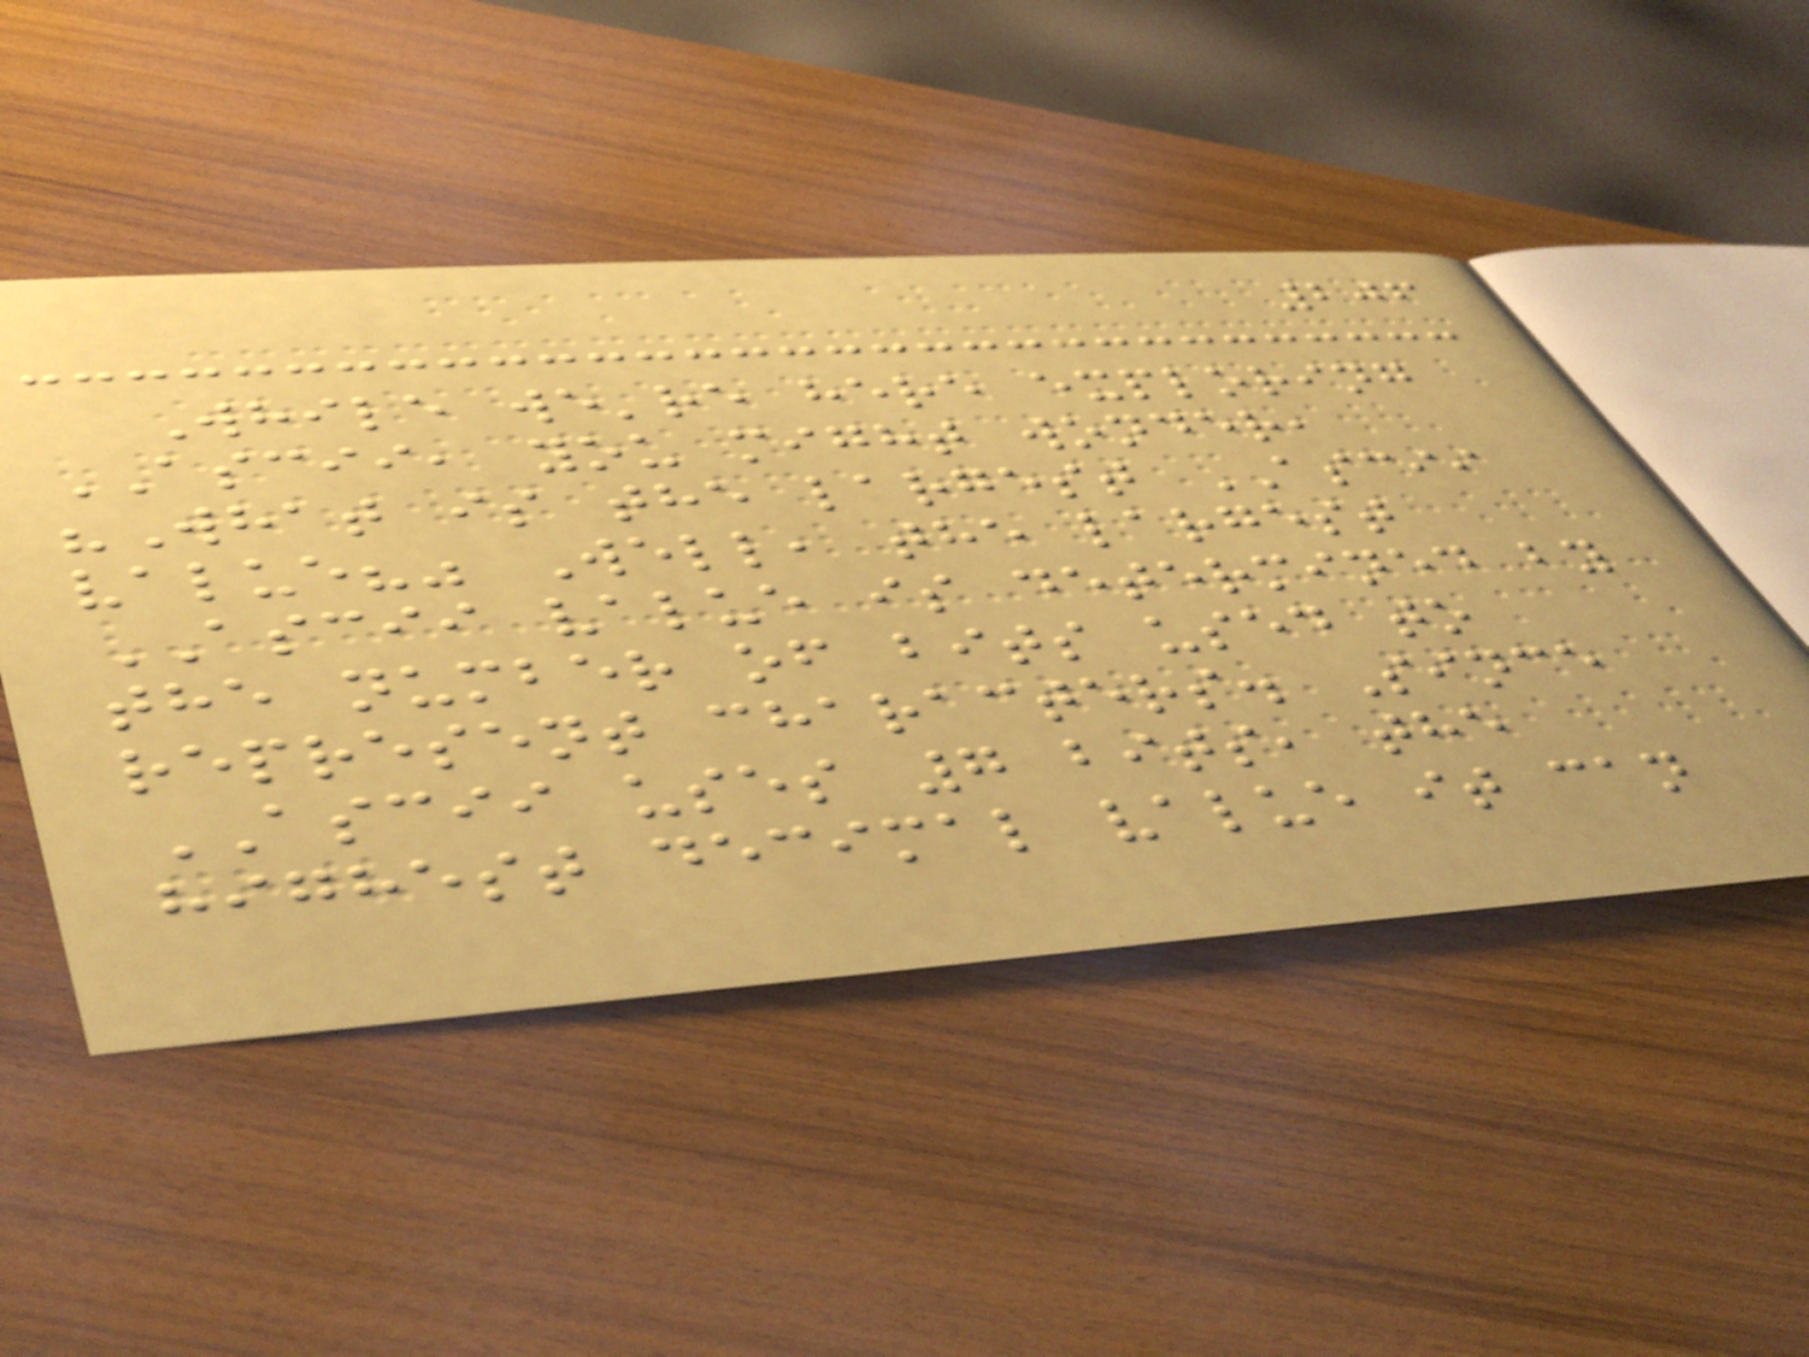206
While we're here exploring
ASCII, you might wonder,
"What is the largest ASCII
value?" Well, the largest
ASCII value is determined by
the number of bits used to
represent characters. Since
ASCII uses 7 bits, the
highest decimal value it can
